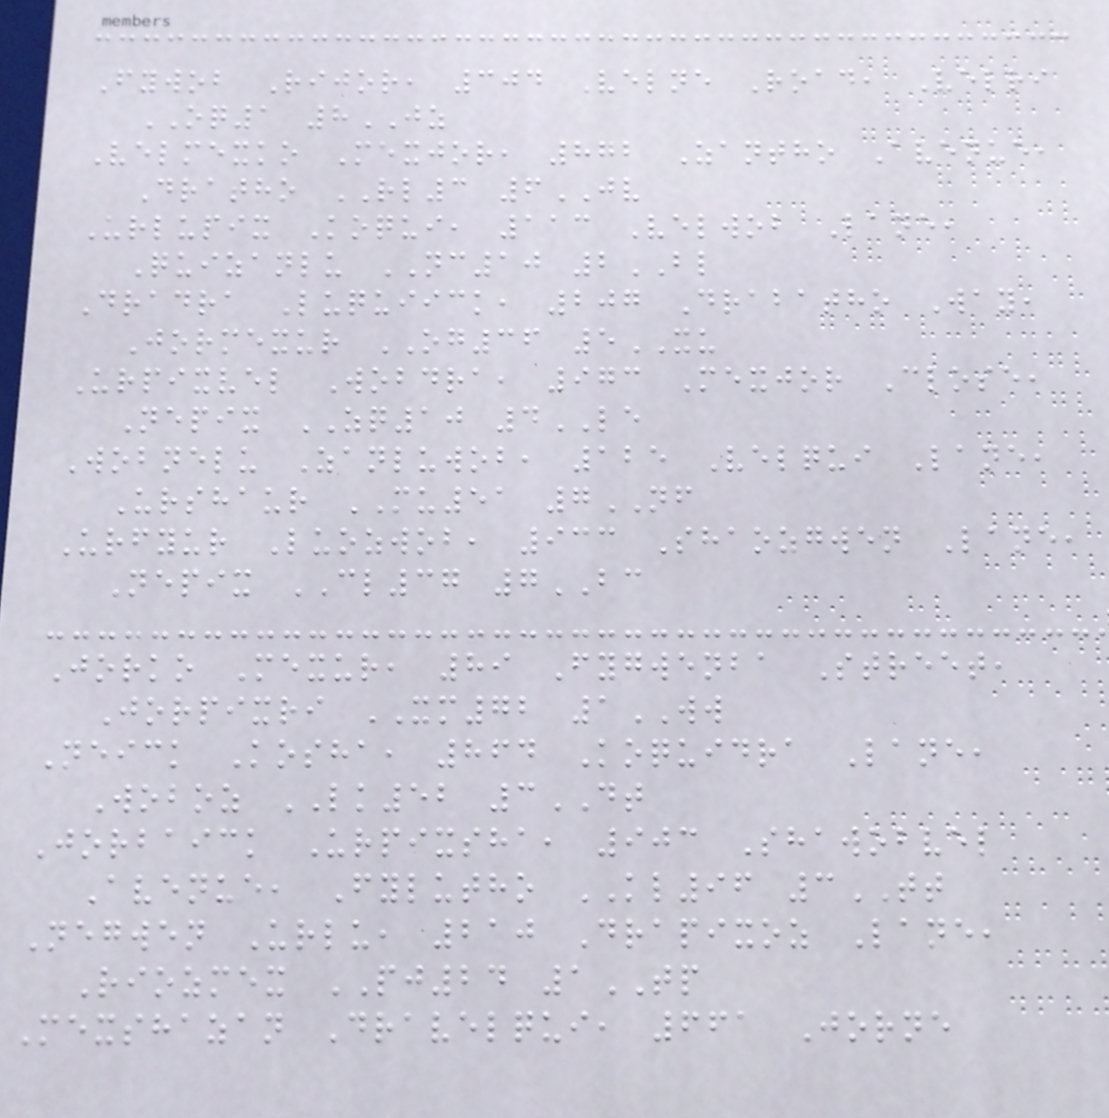Fywob Rijor, 304 Velne Road, Velri
OQ1 8JZ
Velmexko Mexjor, 872 Zantho Avenue,
Dratho RL3 6JV
Urlupix Koqui, 113 Velwob Lane,
Quizanlu NC10 2BL
Dradra Luquiick, 207 Drabatho Way,
Jormexur OG36 5XU
Urpixvel Wobdra, 973 Mexjor Close,
Nepix ZQ10 4LE
Wobnelu Zanluwob, 125 Velqui Lane,
Urshaur MU51 7NF
Urfyur Luozwob, 933 Shaozgwen Lane,
Nepix CL37 7BC
Jorko Mexur, 89 Fygwenba Street,
Jorpixri XM72 1WW
Neick Kosha, 864 Koquidra Lane,
Woboz LK52 3DT
Jorbaick Urpixsha, 903 Shawobvel
Avenue, Fylutho KL96 3TT
Negwen Urlu, 210 Drapixoz Lane,
Riozmex PJ24 1TP
Mexshazan Dravelqui, 661 Jorne
